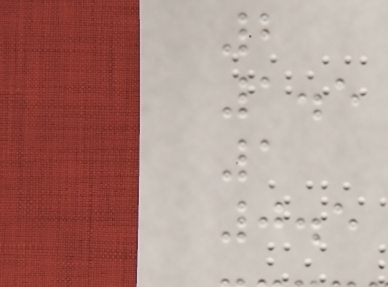2
1.5
1
0.5
